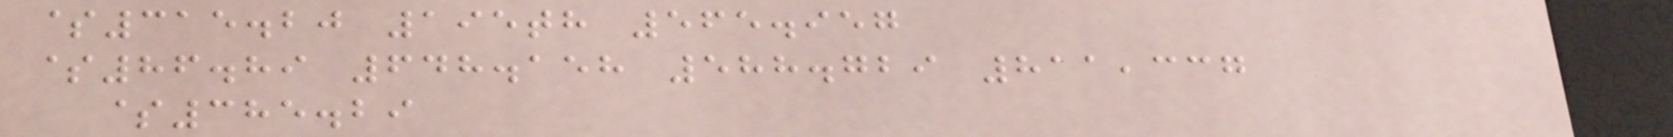$315.20 195th 565.957
$86.89 648.158 588.729 811,337
$385.29
